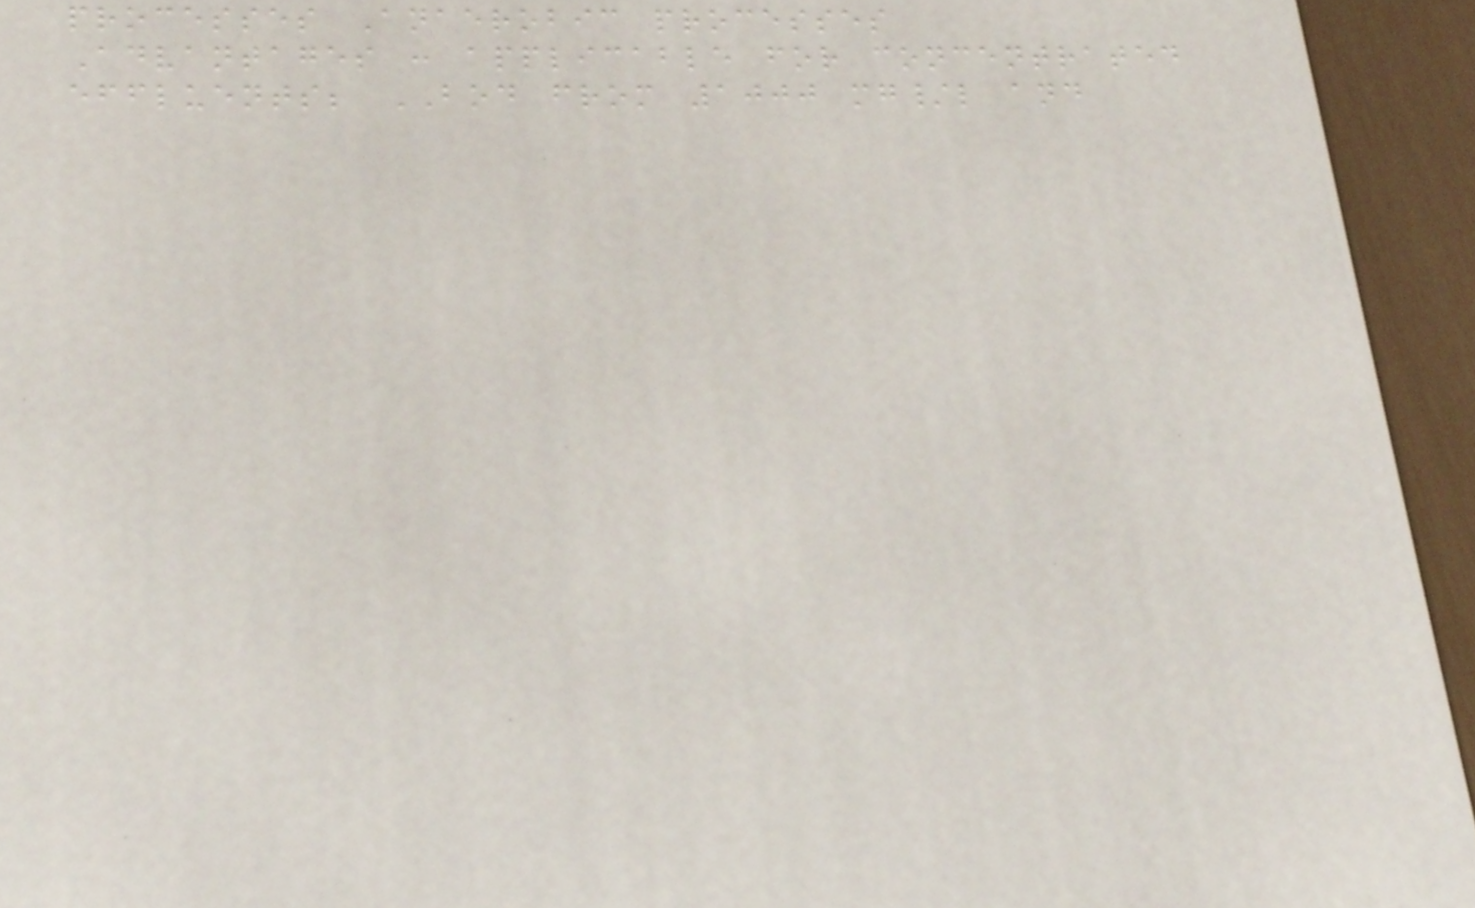processes Anaerobic processes
Advantages : applicable for concentrated
effluents; BOD from 1000 mg/l and
